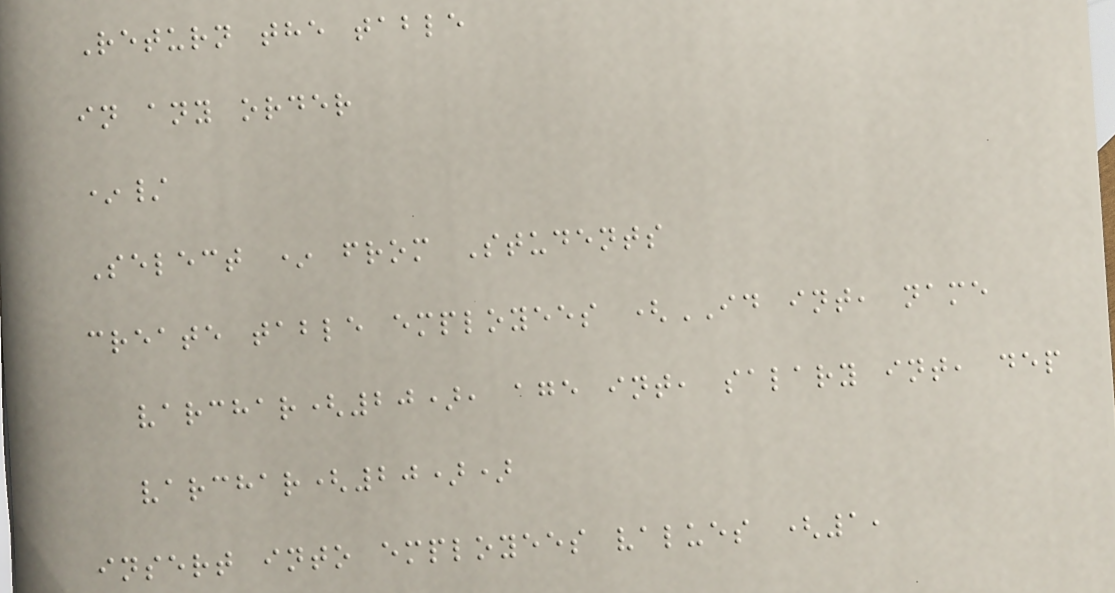Return the table
in any order
*/
Select * from Students
create table employees (ID int, name
varchar(20), age int, salary int, dep
varchar(20))
insert into employees values (1,
